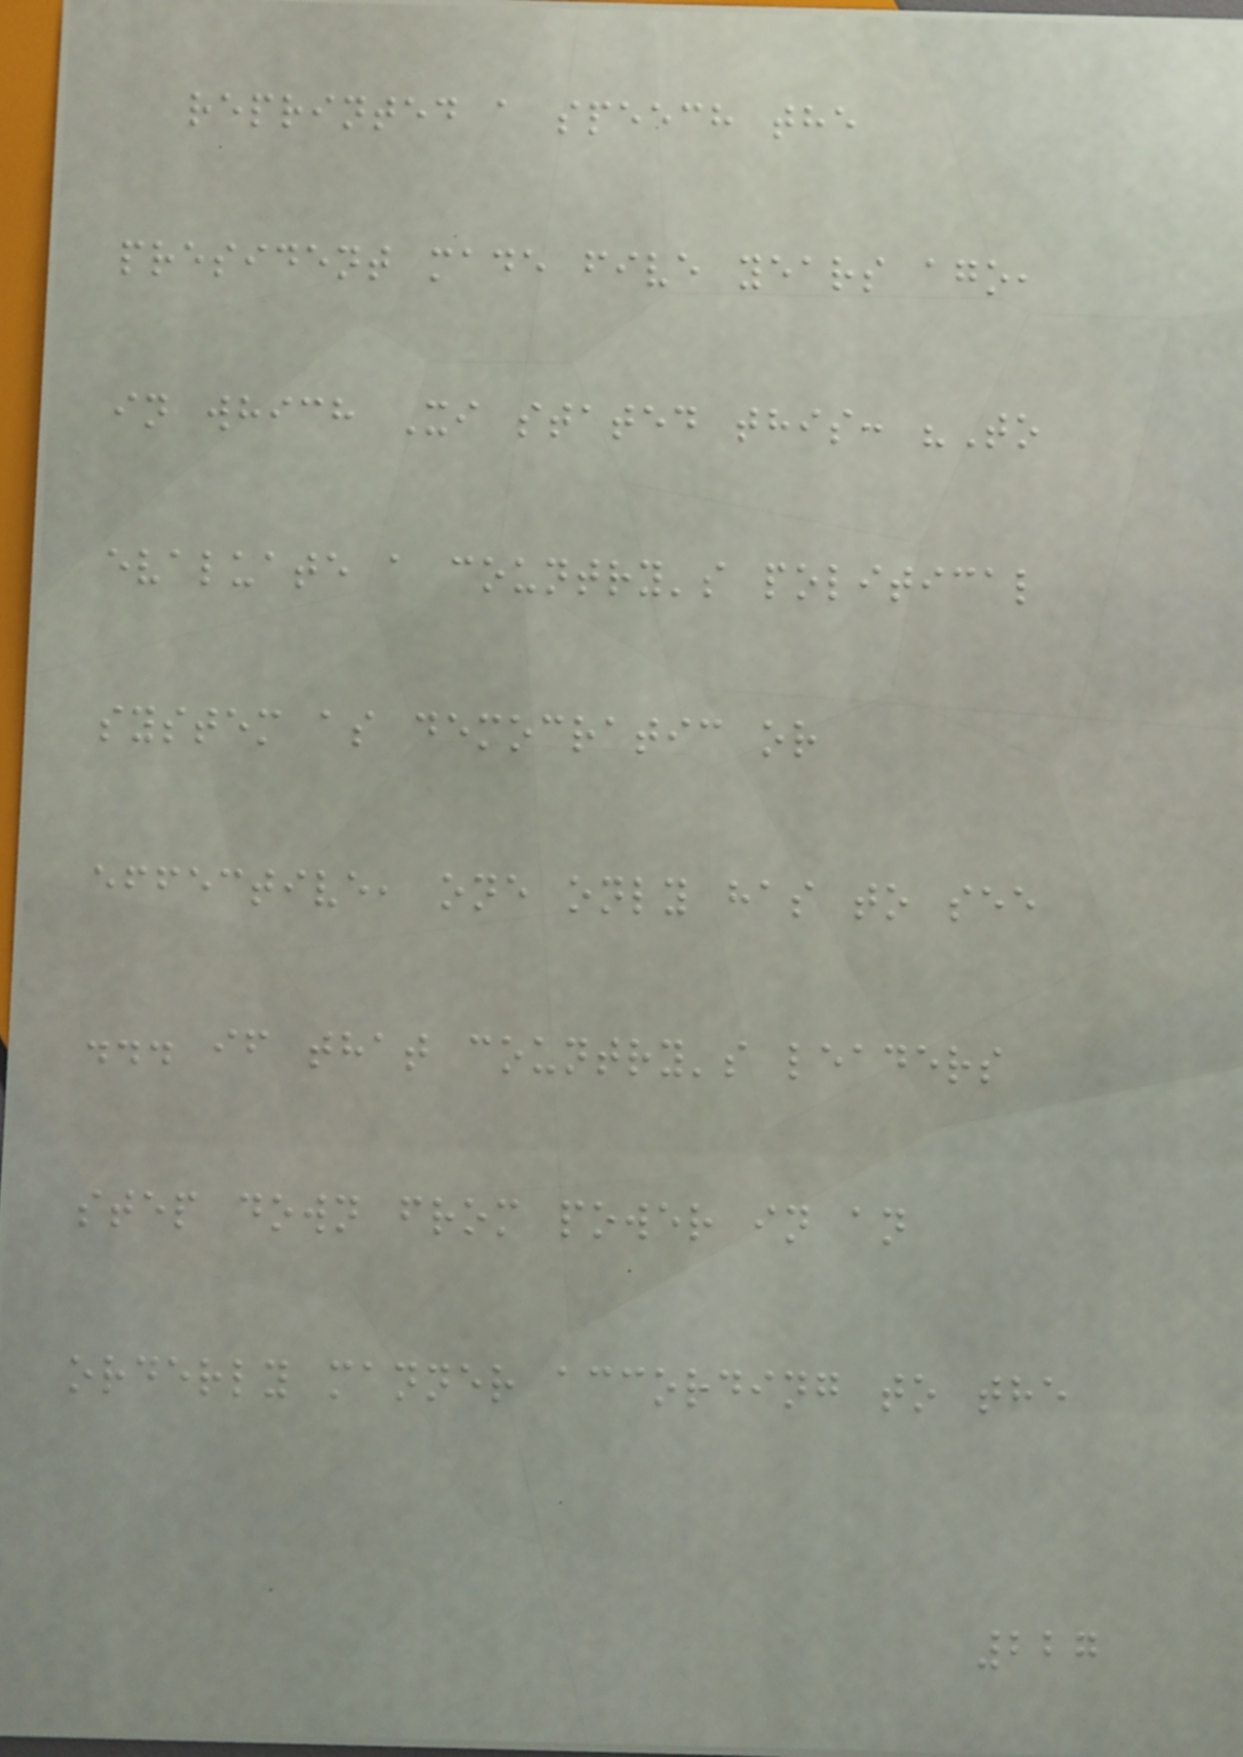reprinted a speech the
president made five years ago,
in which Xi stated this: "To
evaluate a country's political
system as democratic or
effective, one only has to see
... if that country's leaders
step down from power in an
orderly manner according to the
227
